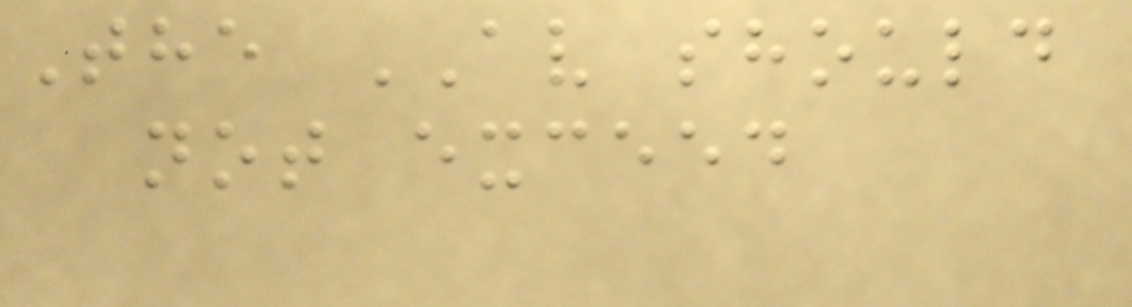The AV should
not exceed
